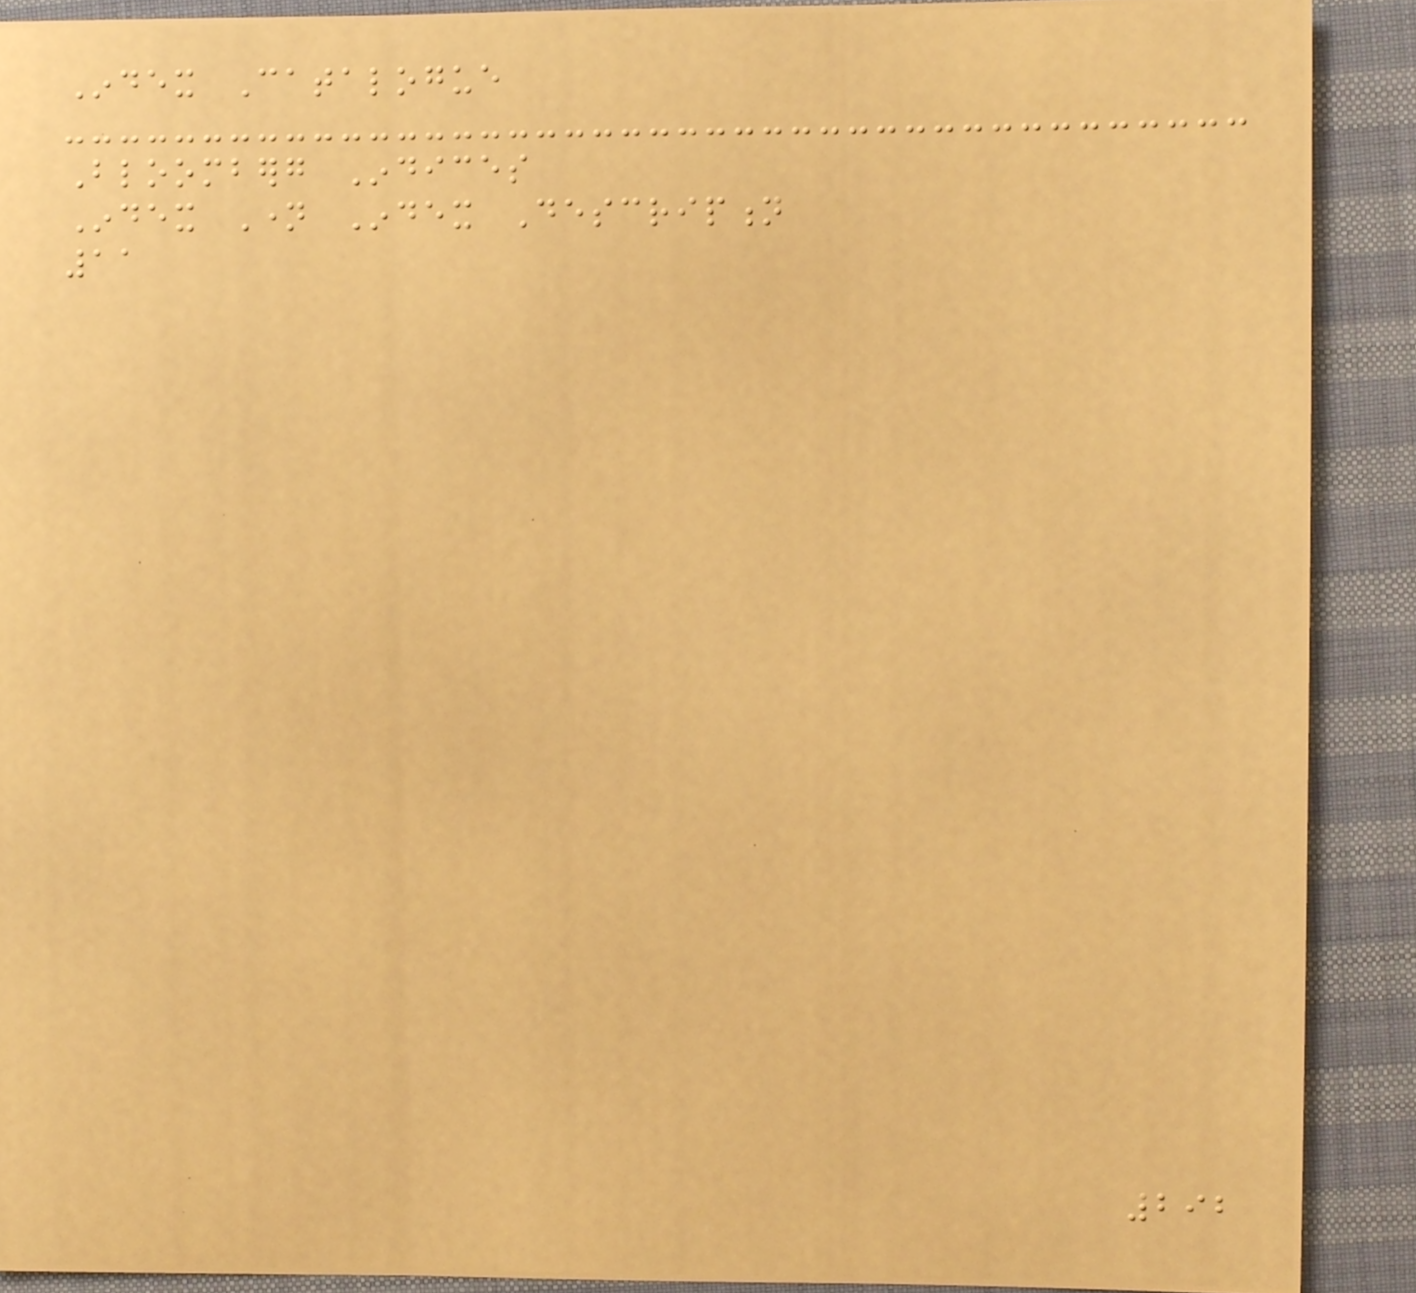Index Catalogue
Bloomberg Indices
Index Name Index Description
11
292
